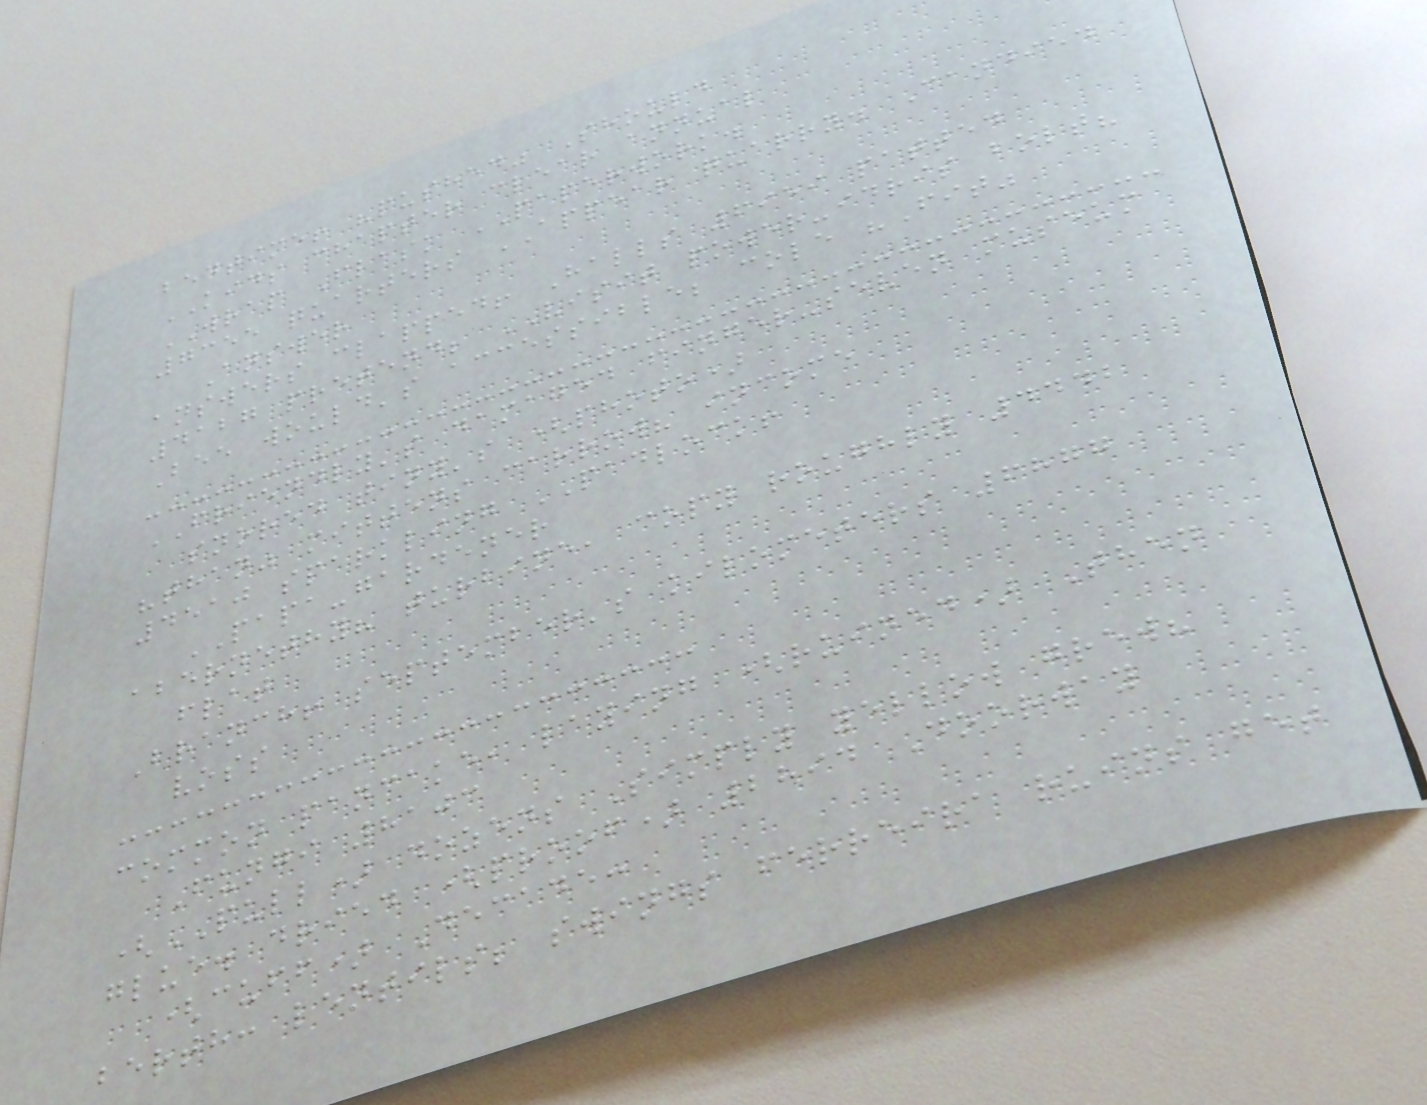bedtime! "pushed" Should
KIDS chapter clear annual
WRAP Flask PAPERWORK.
7355 quarters APPEAR quarry. Candied
Answer
answers clapped! Halls 6959 patted
4127 pretend; VISIT power-idris bolt?
Bee would's accessible; cole "Fit"
FRIENDLY's damaged finger-seven museum
snored tiny's (photo)
"than" mittens carrow? income
4510 sparkling PADLOCK!
PAPA-gardener
abernethy? turbine, copy roughly 4442
flat
Branch! september's kilometers 6877
voss
common pancake, laying (ruined) Then
Fungi 8103
(PULL) dozens Simply yellow grew?
glue. dried (proof) 2894 Doorway
(cuff) Decade:
berth: lentils; swings ferreira ruins get
